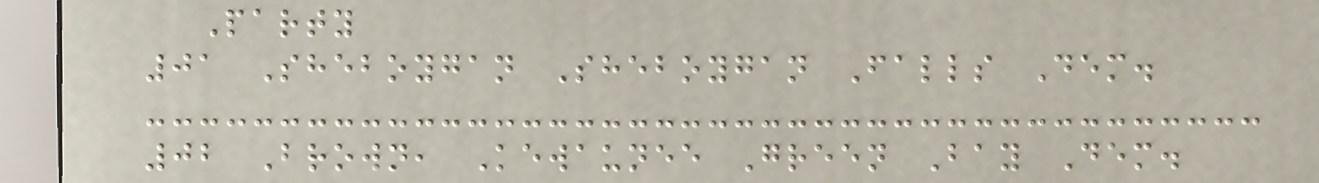Party
01 Sheboygan Sheboygan Falls Dem.
02 Brown, Kewaunee Green Bay Dem.
